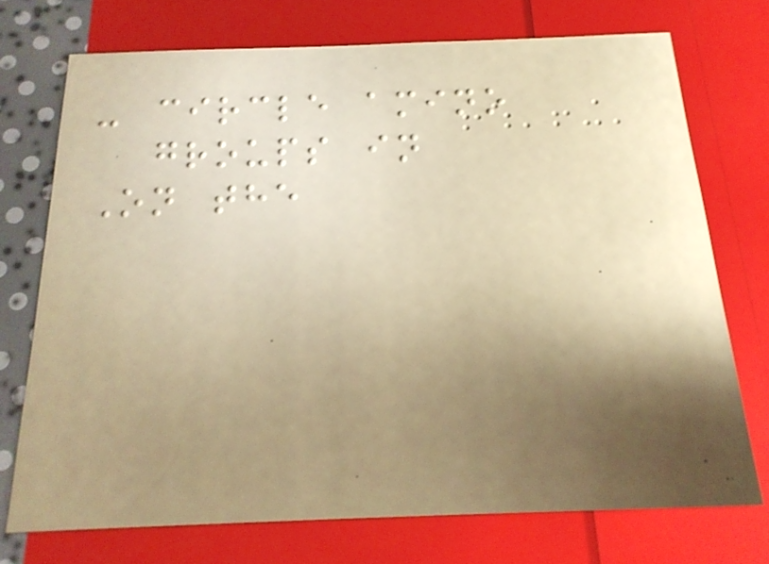- circle amino
groups in
On the
